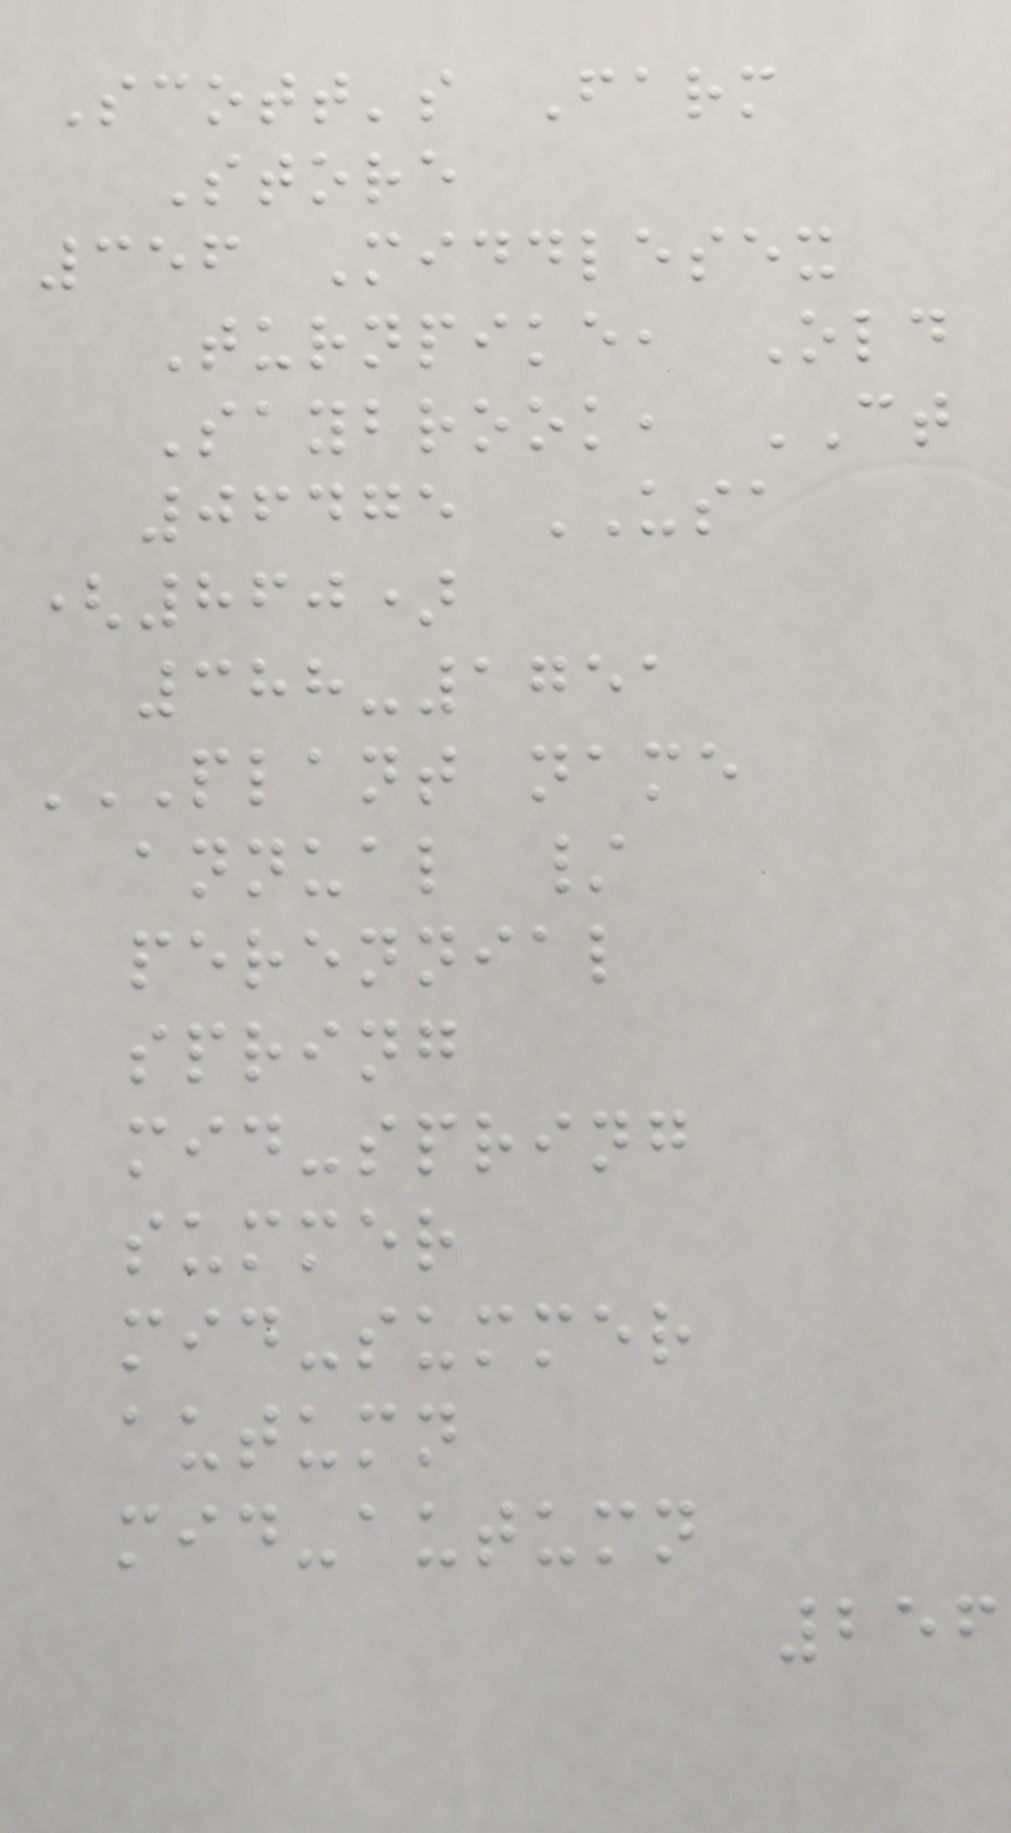Scott's Farm
Store
356 Middlesex
Turnpike, Old
Saybrook, CT
06475 USA
(860)
388-1751
PLANT NAME
ANNUAL /
PERENNIAL
SPRING
MID-SPRING
SUMMER
MID-SUMMER
AUTUMN
MID-AUTUMN
256
